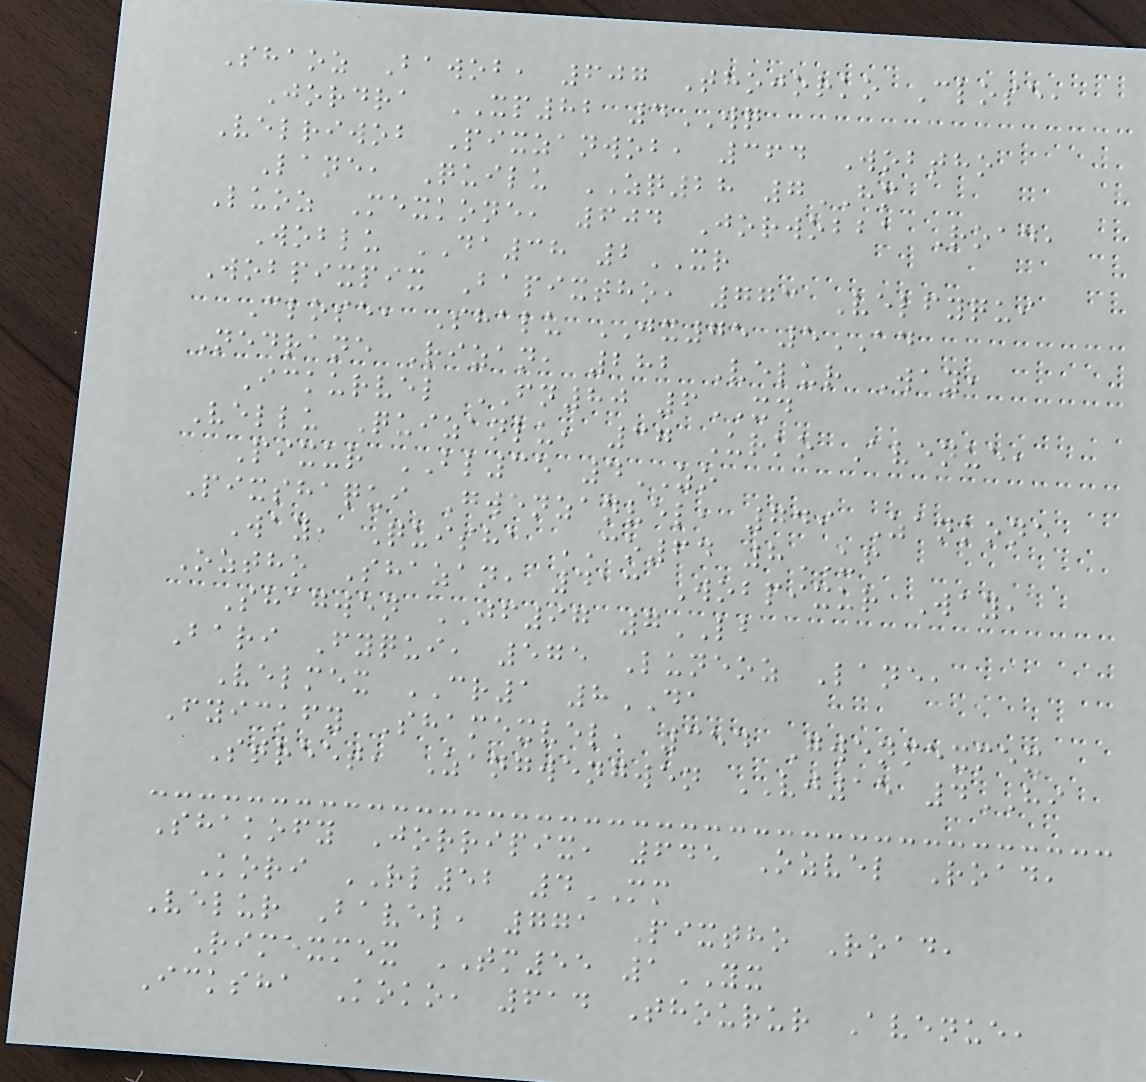Shaoz Bawob, 607 Thojorko Close,
Jordra XP82 4WQ
Velriwob Pixzanwob, 364 Wobtho
Lane, Quilu ZQ28 7HM
Luoz Mexkone, 604 Jorwobba Road,
Woblu DA38 2XR
Wobpixpix Bapixtho, 773 Velfyqui
Close, Shalu JX75 5AD
Nedrane Rizan, 282 Velur Way,
Ickurvel FN80 6XD
Vellu Quizanlu, 37 Urko Avenue,
Pixur BL35 4ZO
Pixshaqui Gwenzanvel, 749 Zankone
Way, Quisha CO64 8UF
Oztho Shazan, 413 Wobpixur Way,
Shagwen JF97 7LB
Bari Fyqui, 575 Luneoz Lane,
Velmex CR1 8DA
Fyickfy Shamexvel, 354 Gwenmexmex
Street, Zangwengwen VJ15 4HI
Shakofy Jorripix, 645 Ozvel Road,
Kori RL52 4MM
Velur Bavel, 771 Pixtho Road,
Rimexmex TM55 1YX
Icksha Koko, 614 Thourur Avenue,
